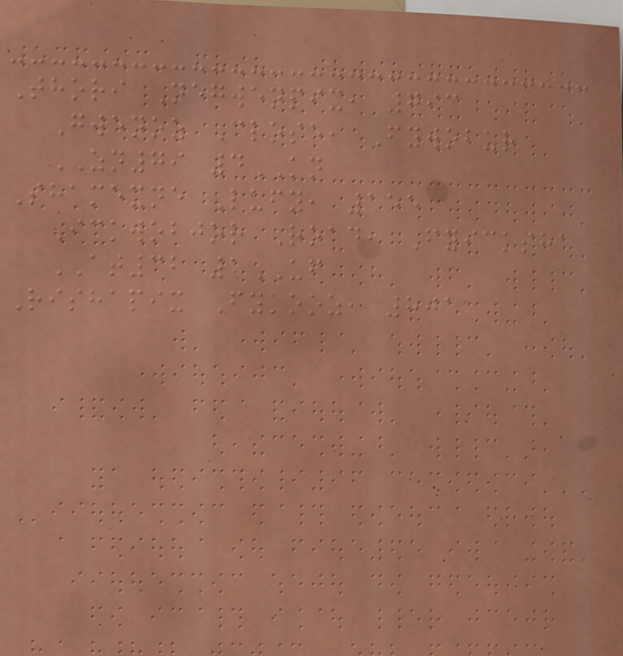Thori Negwenpix, 793
Gwenoz Close, Fywobur
ZN79 4KN
Shamexne Lufy, 155
Ickwobjor Road, Fyicksha
AT32 1UF
Rishapix Fykooz, 801
